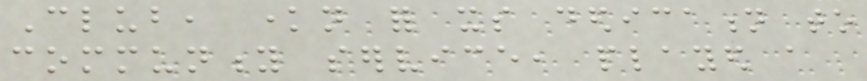Club, known for its dedication to
community service, played a
